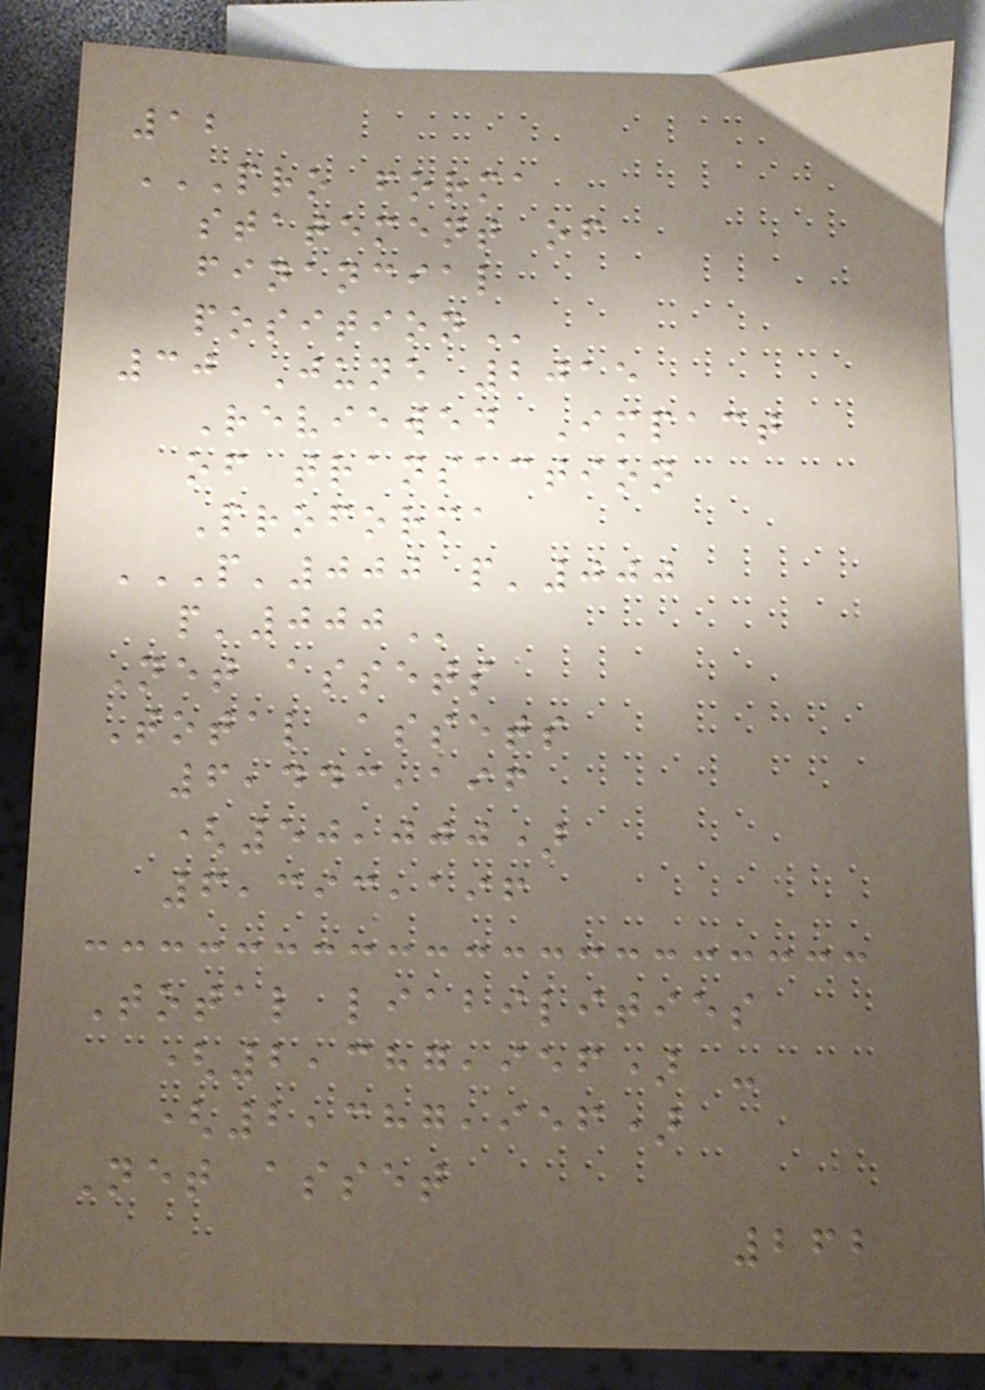12
PRO FORMA
STATEMENT OF
FINANCIAL
POSITION
30 June 2015
Reviewed Impact
of transaction
Proforma
P'000 P'000
P'000
Net assets
Total assets
6,443,196
(50,000)
6,393,196
Total liabilities
(2,387,956) -
(2,387,956)
Net asset
262
